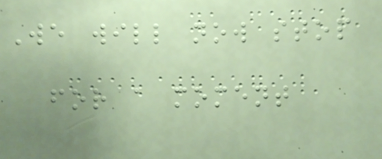We will now stop
for a moment
